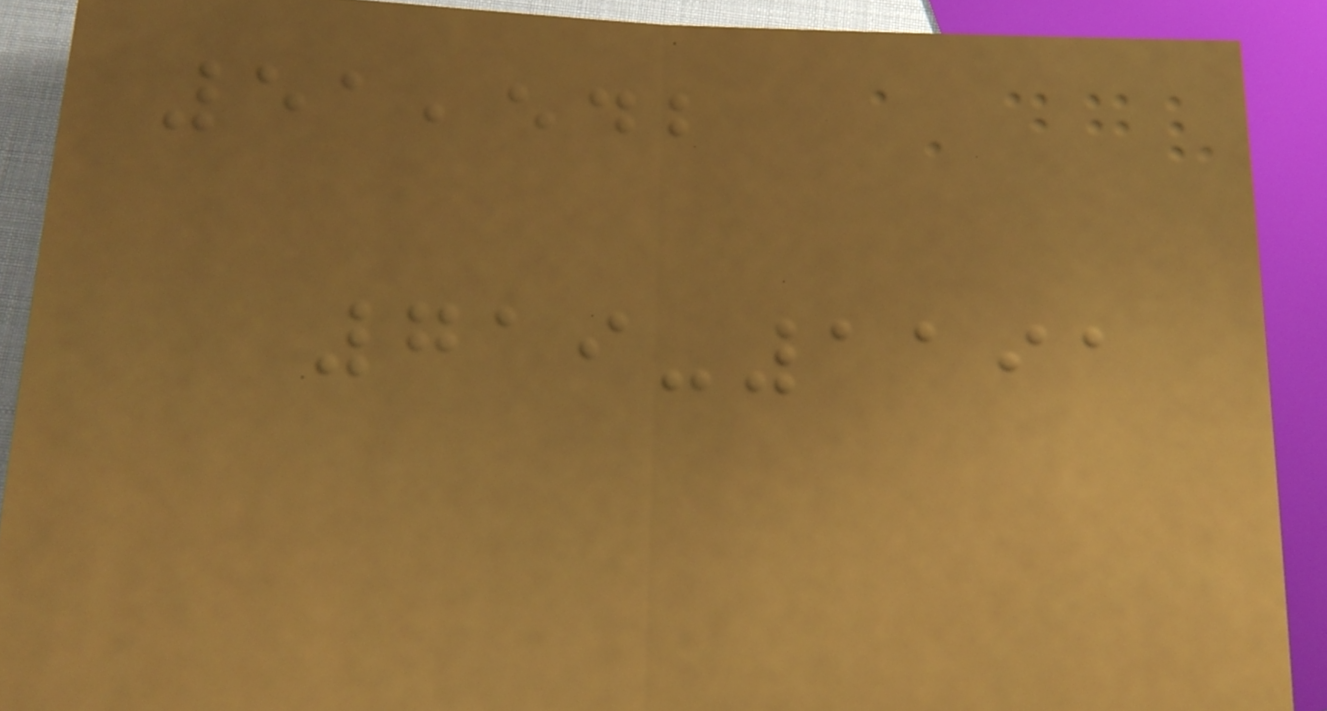51,542
719-1191
